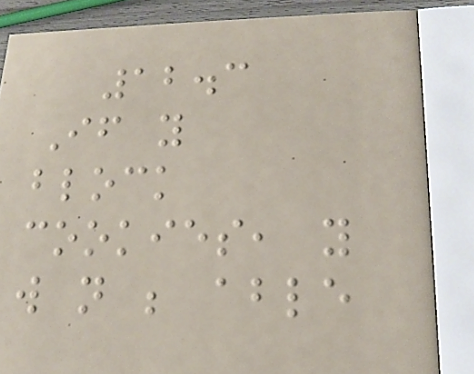12.3
If you
block
cookies, you
will not be able
